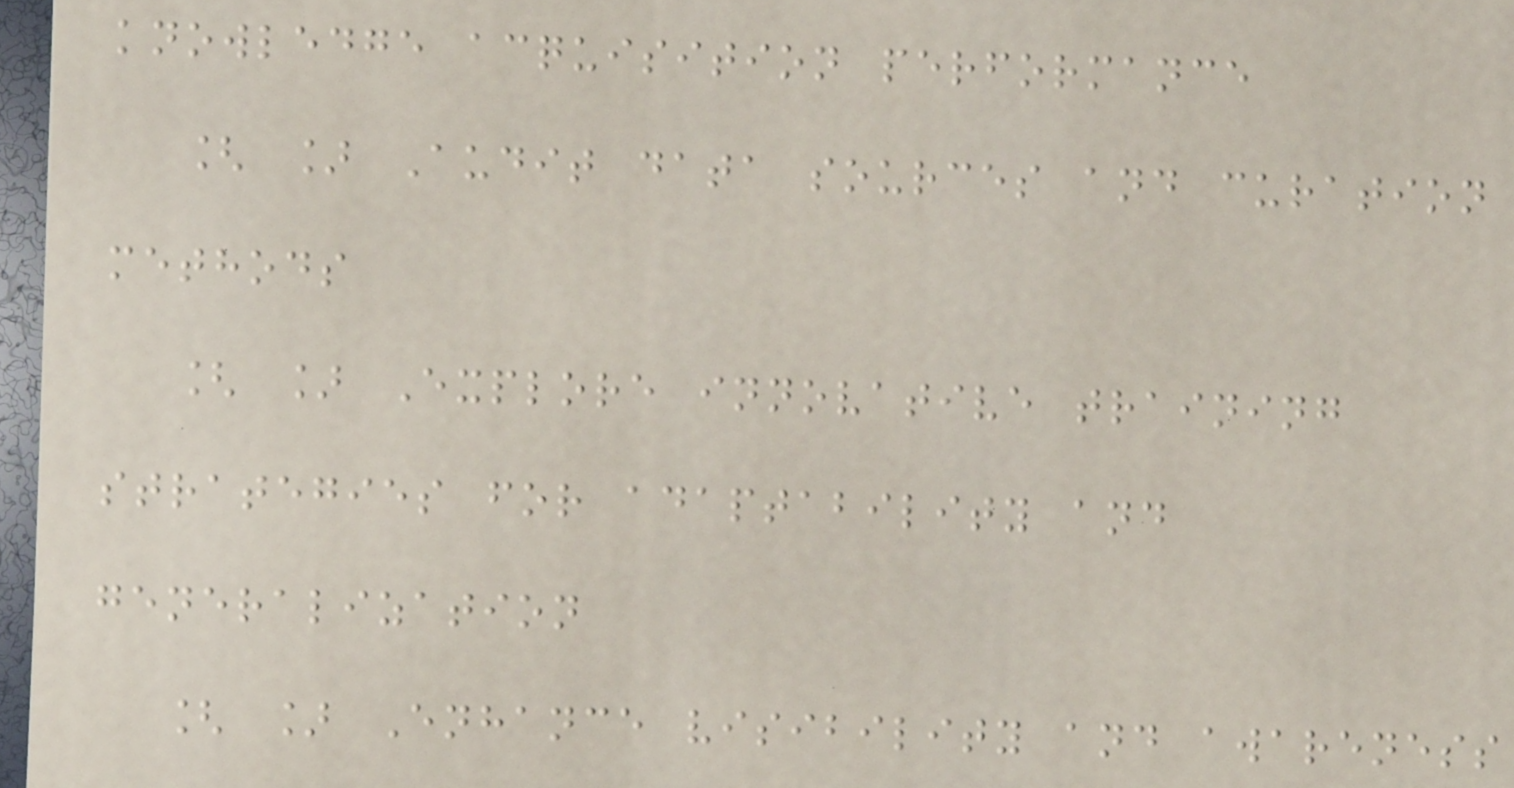knowledge acquisition performance
[ ] Audit data sources and curation
methods
[ ] Explore innovative training
strategies for adaptability and
generalization
[ ] Enhance visibility and awareness
